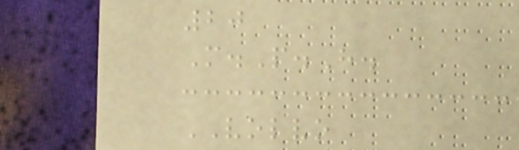20
M.P.H.
VOLVO
